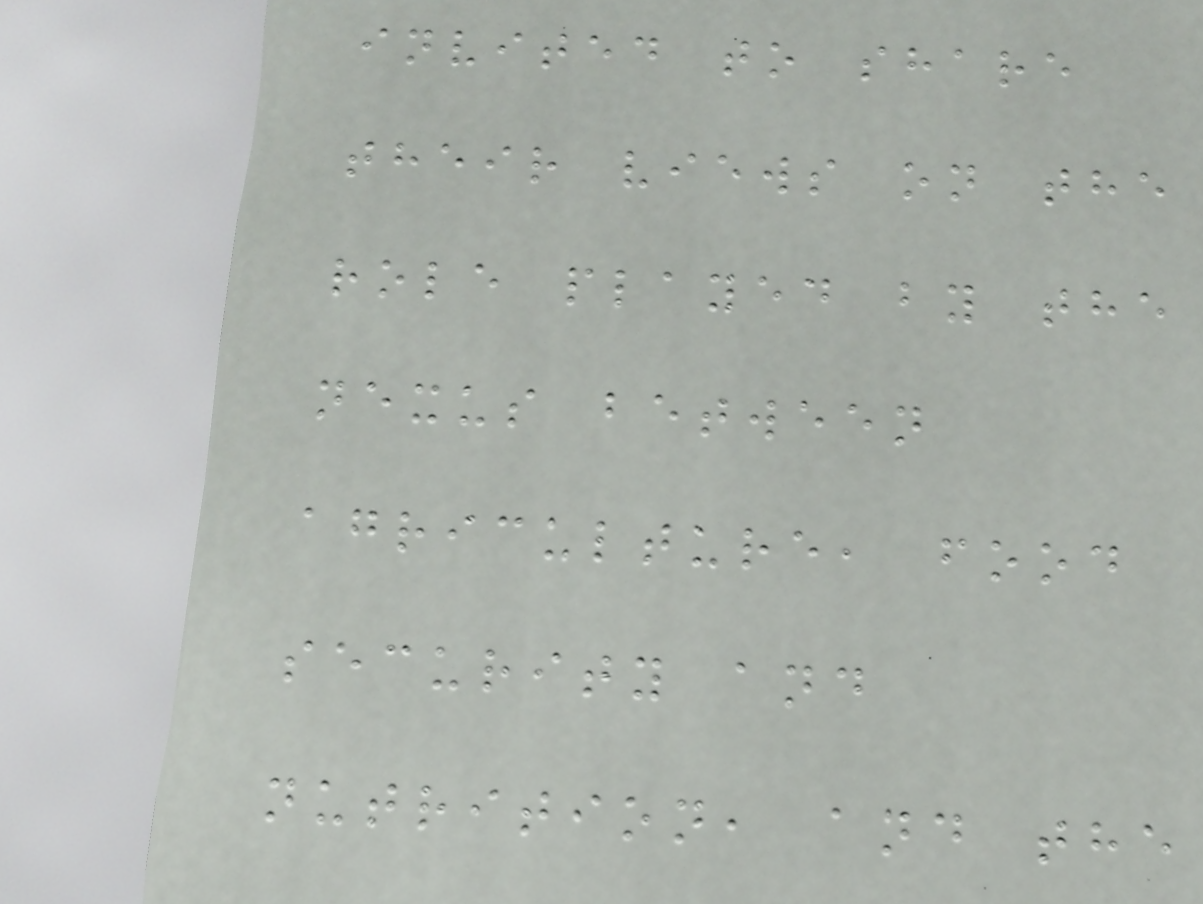invited to share
their views on the
role played by the
nexus between
agriculture, food
security and
nutrition, and the
